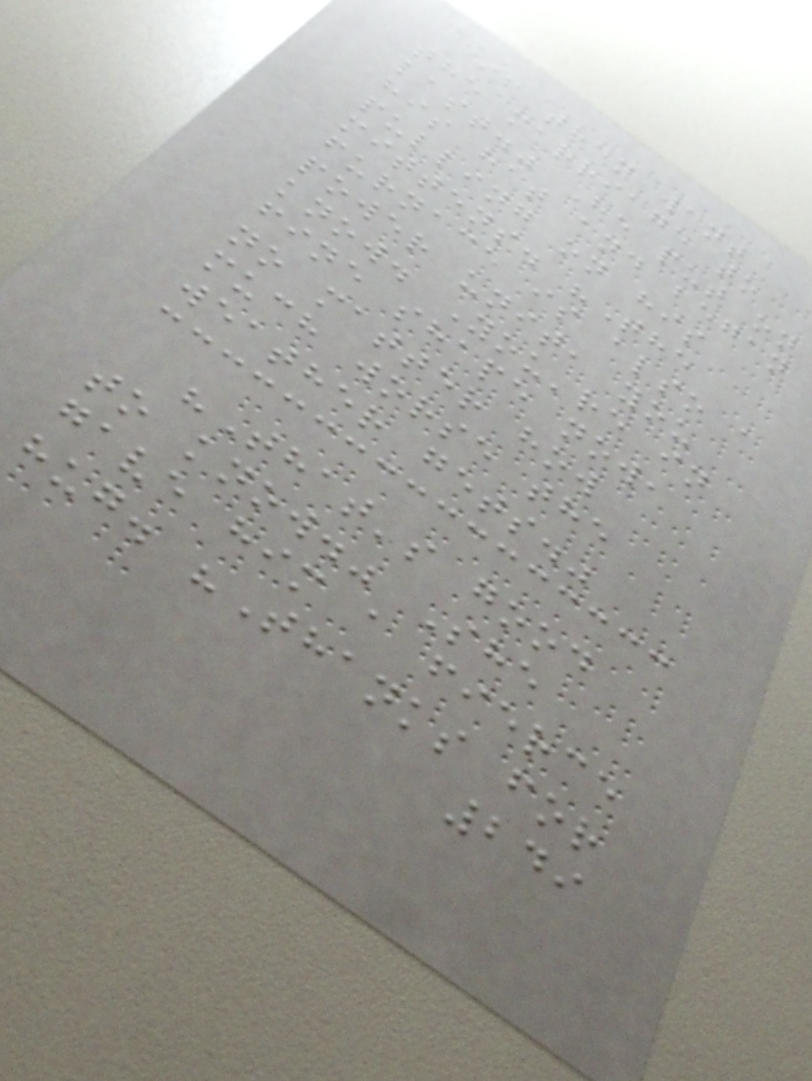if they want
the marriage to
last." He put on
his hat and began
pulling on his
mittens. "The
furnace is also a
power unit, you
know. You're in
fine shape now,
no matter how
much worse the
weather gets."
"That's good
to know." She
gave him a fierce
hug. "Thanks for
249
